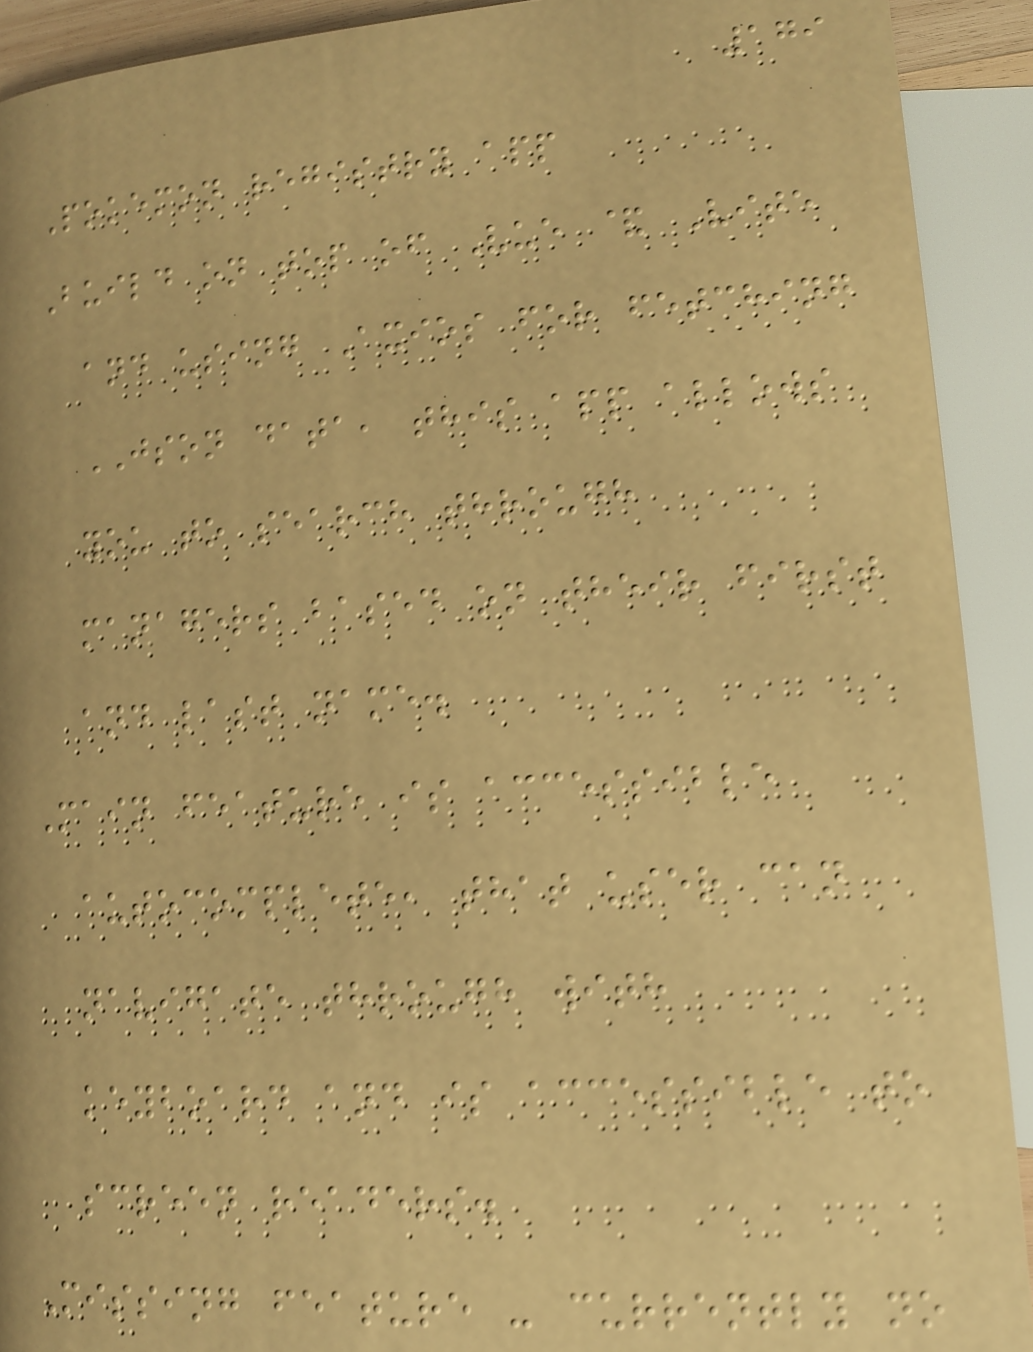179
Pokemon registry app
Build on top of Vue & Vite
and using Axios for fetching
JSON data, this app allows
you to search through
managers based on their first
and last name.
Main feature is accessible
autocomplete, that user can
navigate through with
keyboard and is accessible to
screen readers.
Missing feature - currently no
